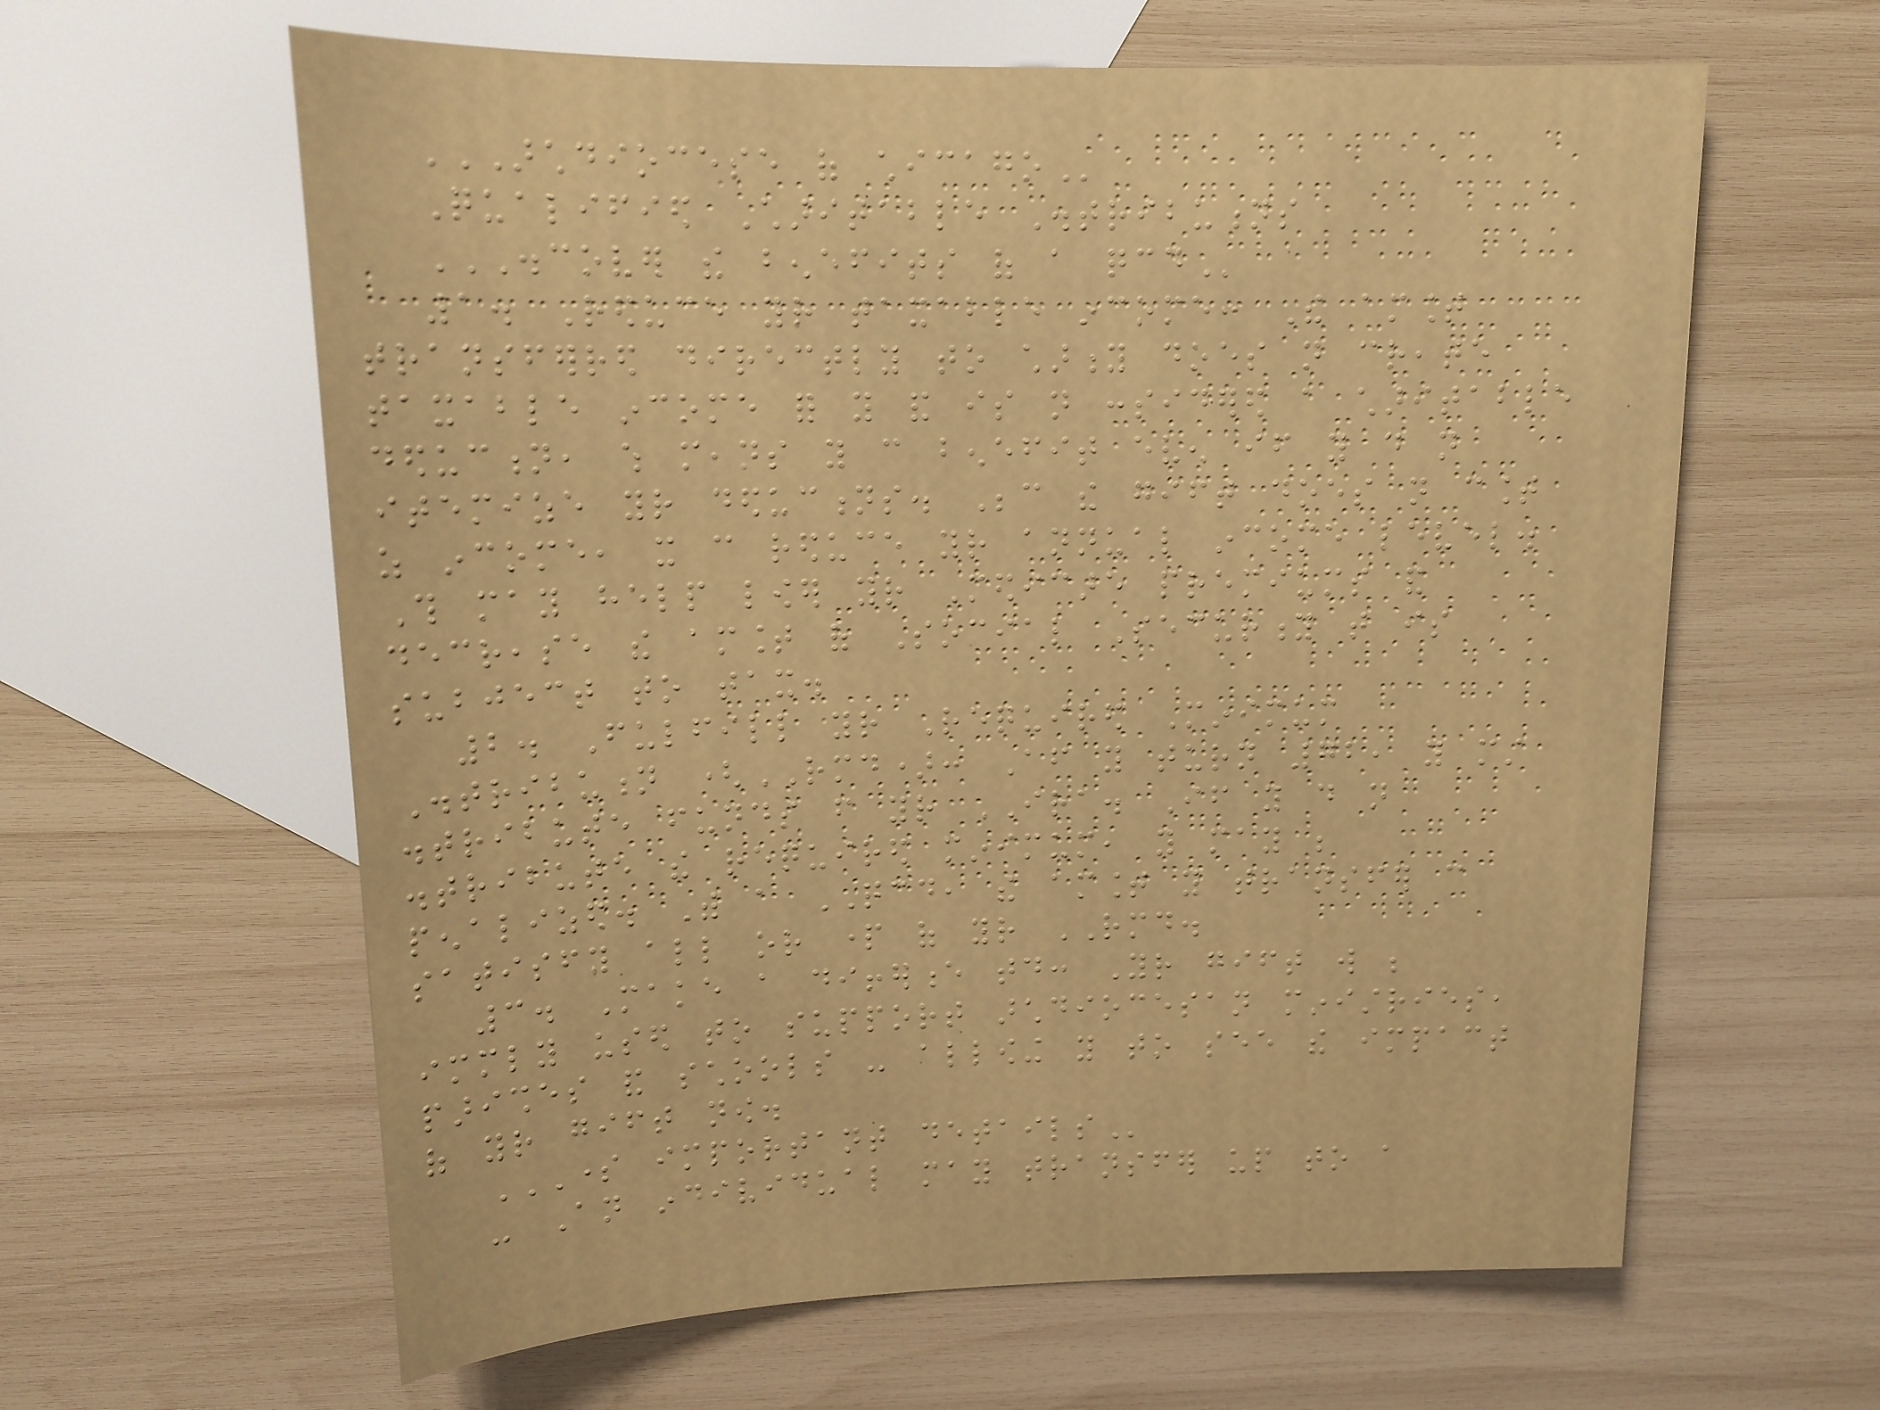ARCHDIOCESE OF CHICAGO
Qualified Charitable Distributions
DISCOVER THE BENEFITS OF A QCD
1. Reduce your taxable income: The amount
transferred directly to charity does not create
taxable income for you and is not considered a charitable
deduction, which means you can benefit even if you do not
itemize your deductions. Because the gift does not count
as income, it can reduce your annual income level.
This may help lower your Medicare premiums and
decrease the amount of Social Security that is
subject to tax.
2. Fulfill your Required Minimum
Distribution (RMD): After you turn 72, you must
distribute funds from your IRA. If you do not
distribute the required minimum, you may be
penalized. With a QCD, the amount you transfer can
satisfy all or part of your RMD.
3. Make a difference today: Your gift will be
immediately used to support archdiocesan ministries,
parishes and schools - allowing you to see the impact
of your gift now.
SOME IMPORTANT DETAILS
- An individual may transfer up to a
